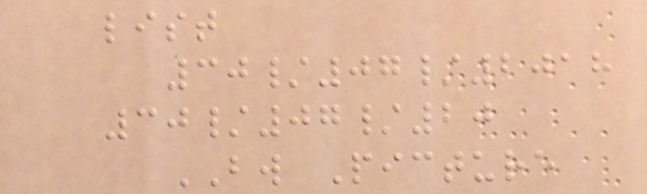list
30/07/2018
30/07/20
BW Picture
